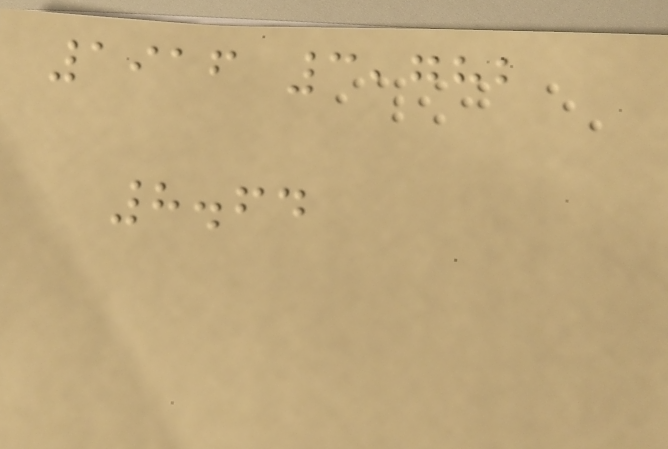1916 3,782
8.64
